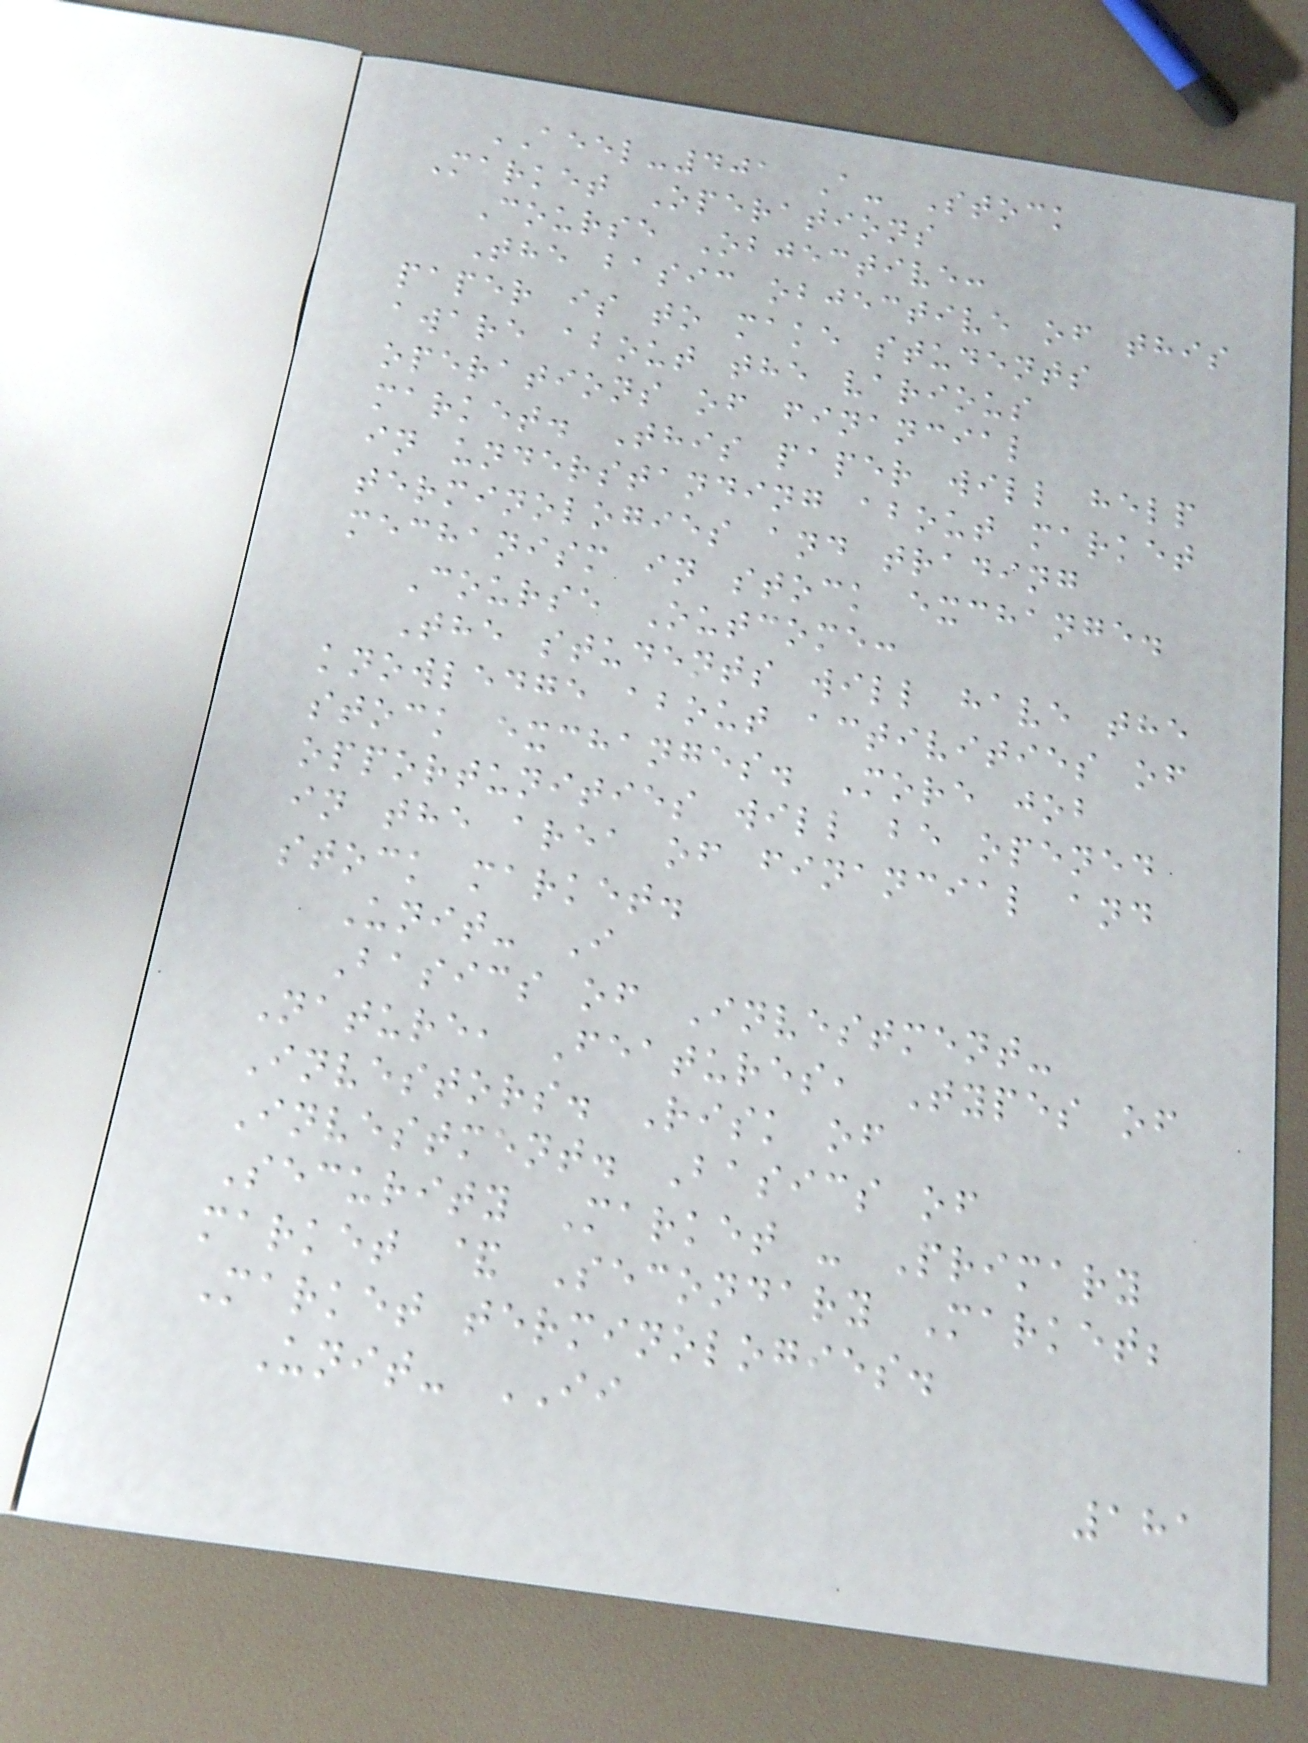AEEL-401 A- Stock
Market Operations
Course Objective:
The basic objective of this
paper is to make students
aware about the various
operations of financial
market. This paper will help
in understanding about market
terminologies and trading
mechanism in stock exchange.
Course Outcome:
The students will have the
knowledge about activities of
stock exchanges. More job
opportunities will be opened
in the area of financial and
stock market.
Unit- I
Basics of Investment-
Nature, Features, Types of
Investors. Risk of
Investment. Basics of
Security Market - Primary
market & Secondary Market;
Market terminologies.
Unit- II
181
